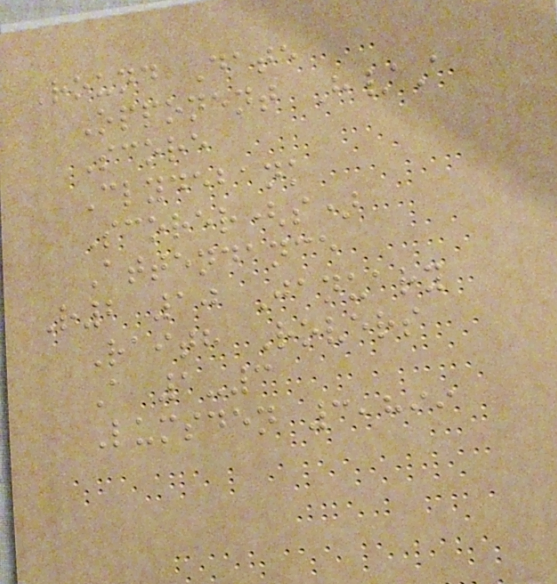Round Date
Opponent H/A
Score
Clydebank
Scorer(s)
Attendance
R2 10 January
Raith Rovers
A 1-3
Lumsden 3,899
